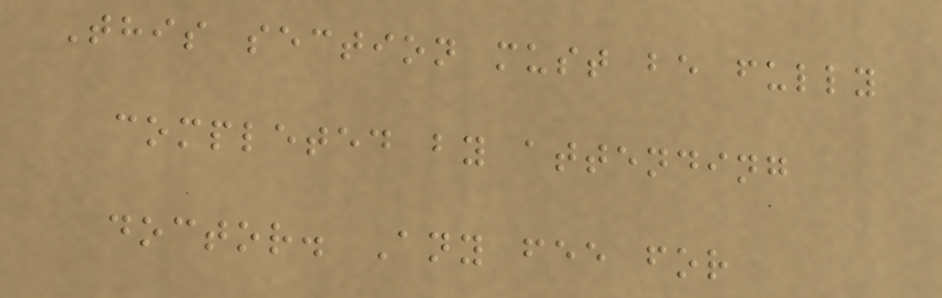This section must be fully
completed by attending
doctor. Any fee for
